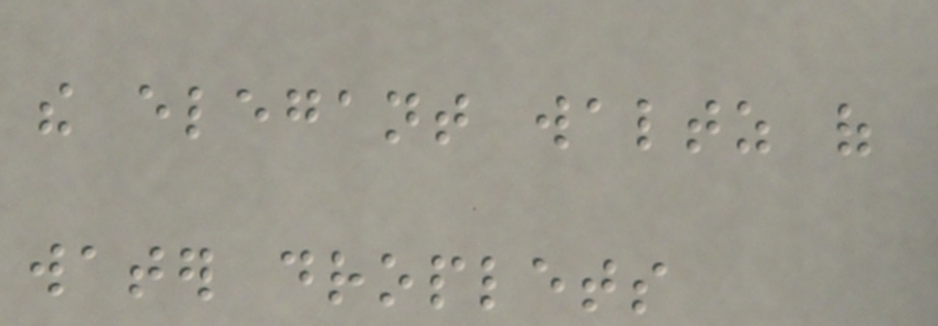the elegant waltz of
water droplets
